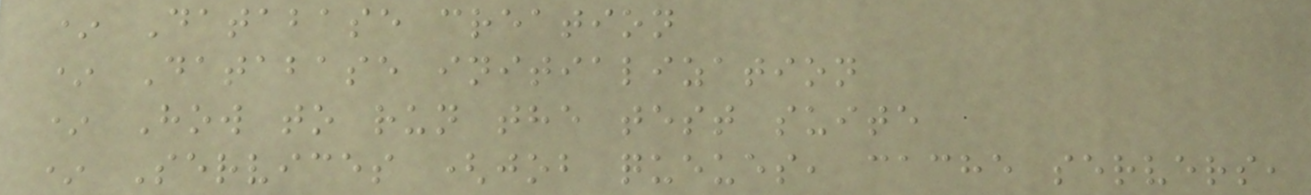* Database creation
* Database initialization
* How to run the test suite
* Services (job queues, cache servers,
